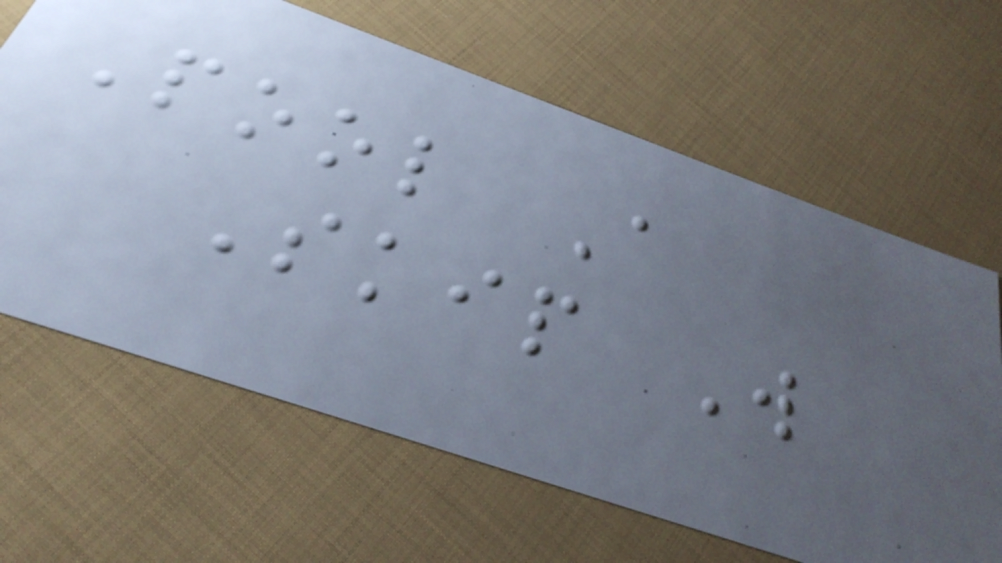Pool A
Skip W
